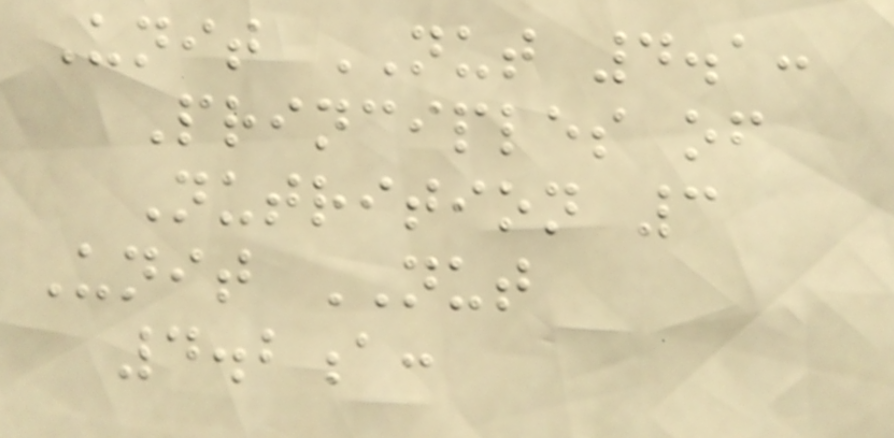Unit NUT 4.1:
Principles of
Nutrition 3
Unit NUT
4.2a:
